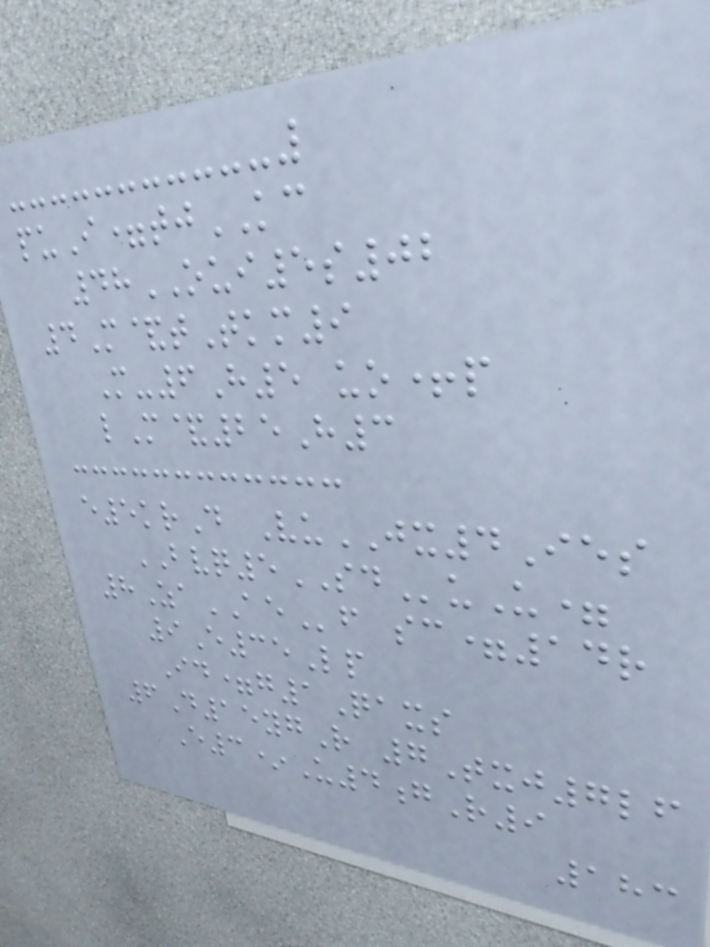puI=tjKC
48OUI5s02
4M&tTkm9
M-6H5 uo+p
lM&25H3
e5krD VuJX4Ies
BVQ5SDuU=
8ZaAEf sc=14r
9E35Lp
Id=g1Qaxs
6D15ygR 7Txj7lf
E3*U4gR9
183
